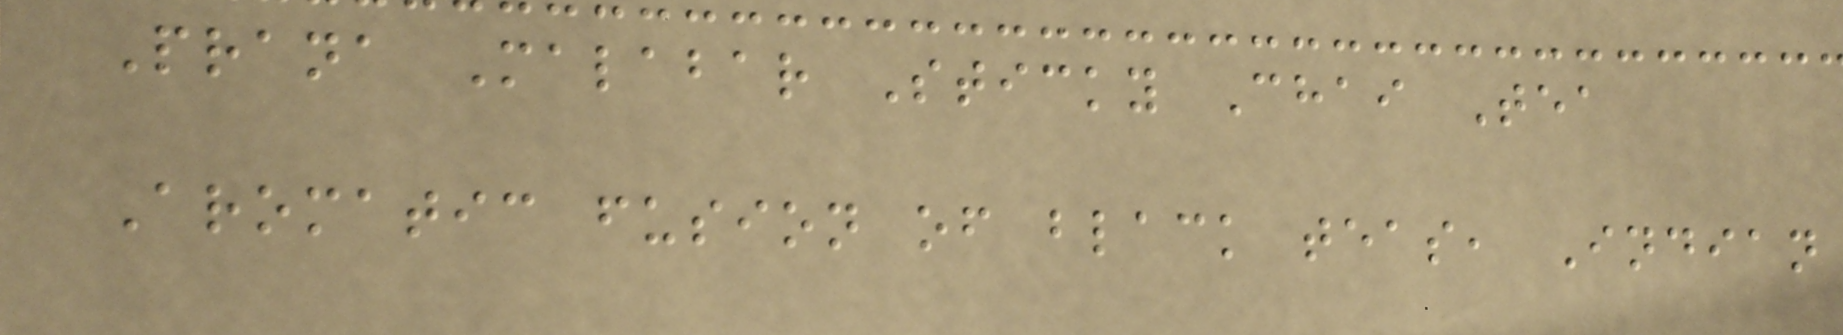Prana Malabar Sticky Chai Tea
Aromatic fusion of black teas, Indian
